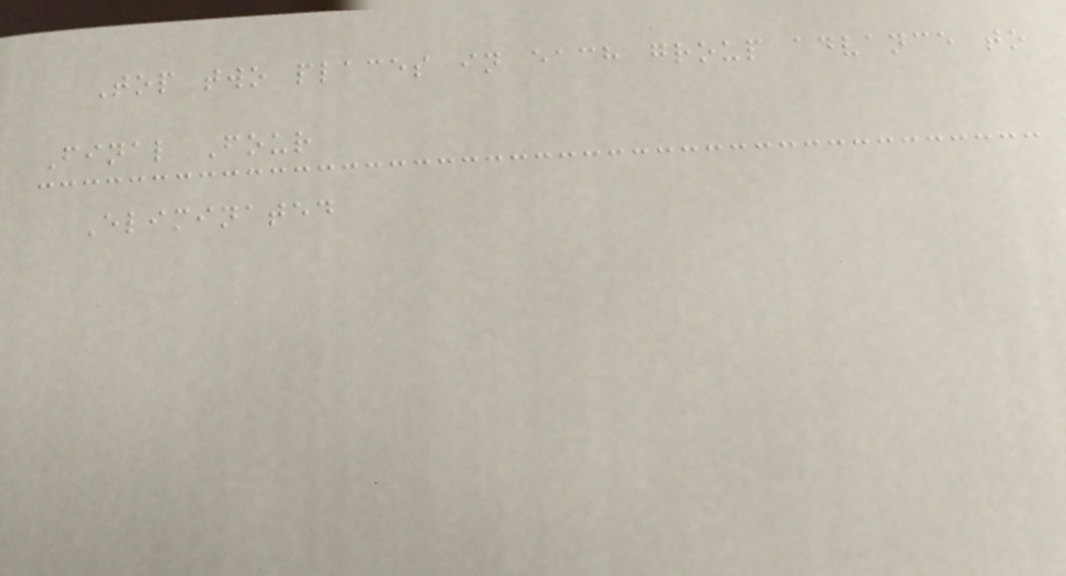Top two places in each group advance to
Final Four
Eliminated
